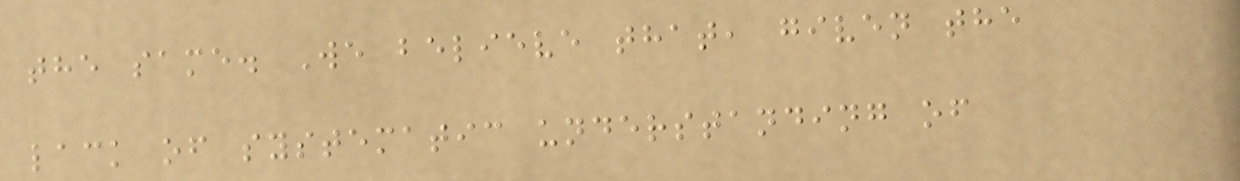the same. We believe that, given the
lack of systematic understanding of
